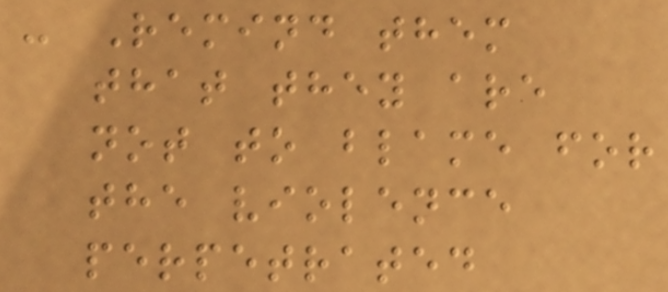- Remind them
that they are
not to blame for
the violence
perpetrated
